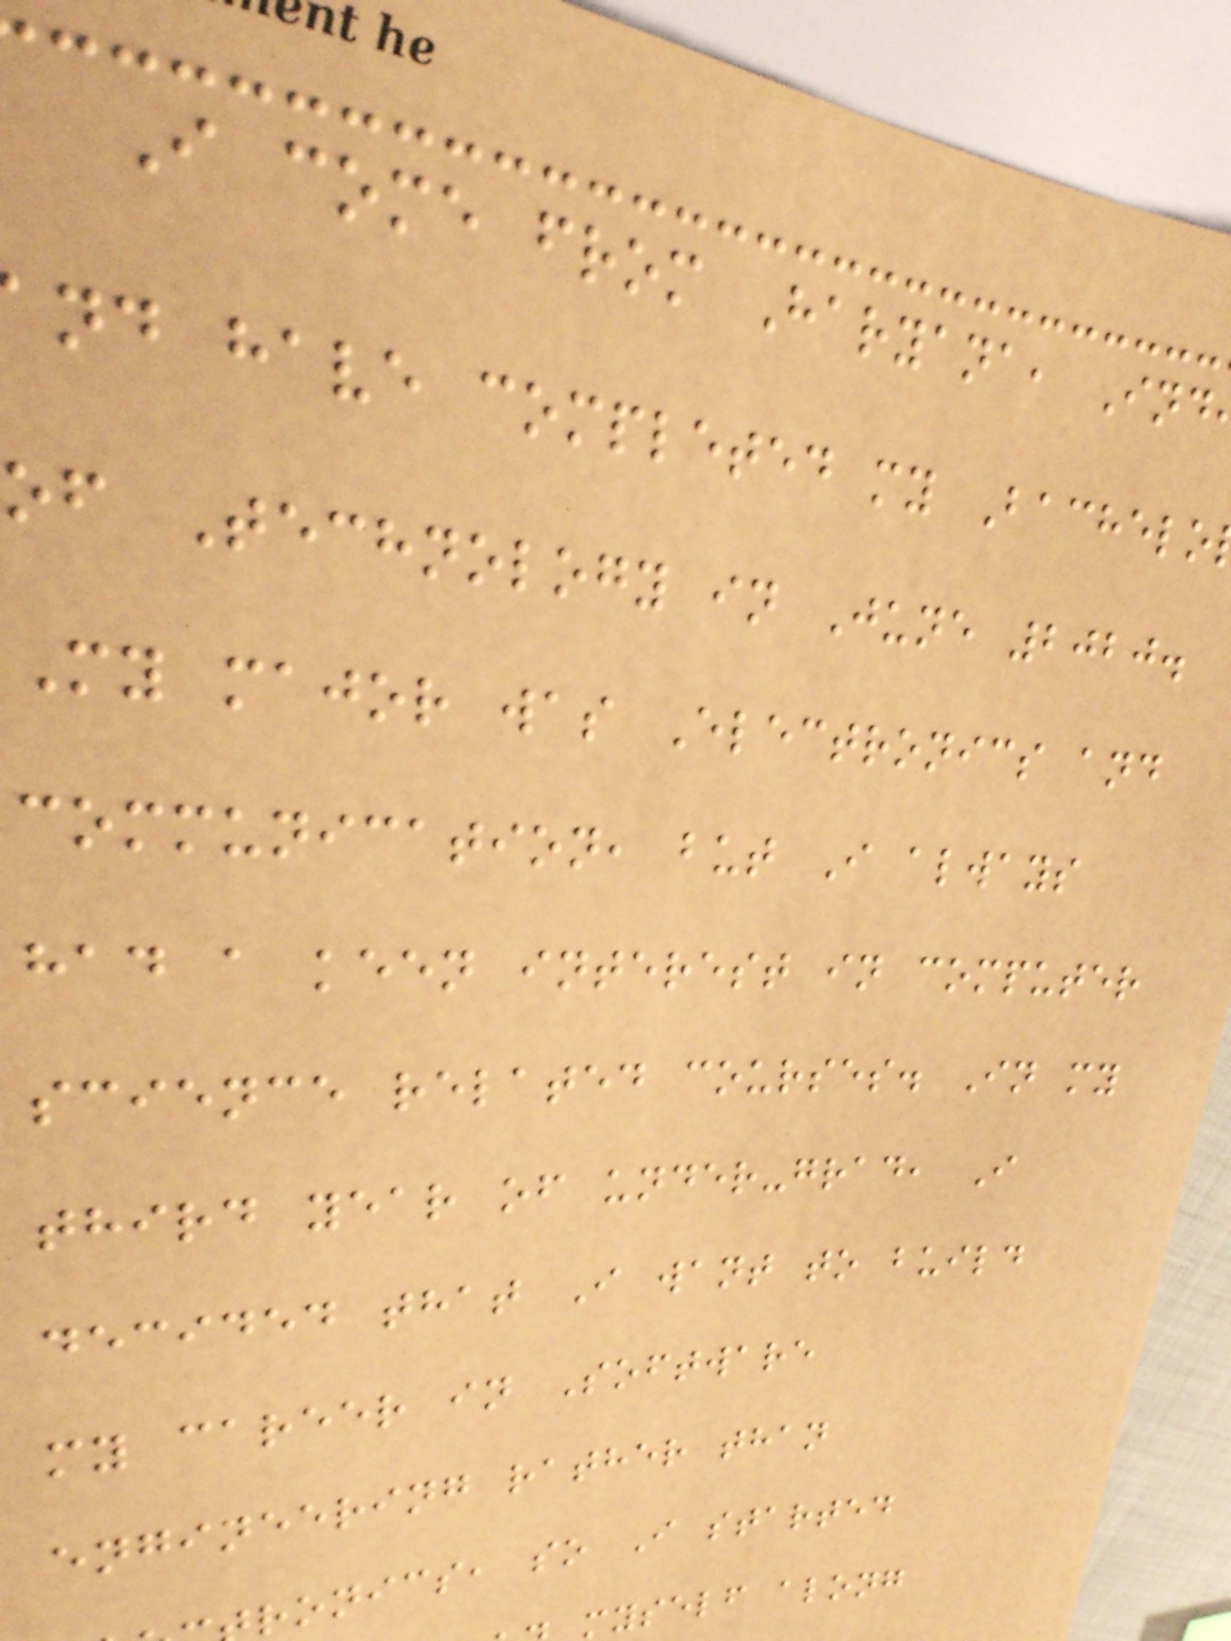I come from Haryana, Ind
nd have completed my Bachelo
of Technology in June 2020.
My major was Electronics and
communication, but I always
had a keen interest in computer
science related courses. In my
third year of under-grad, I
decided that I want to build
my career in Software
engineering rather than
ronics, so I started
myself along
